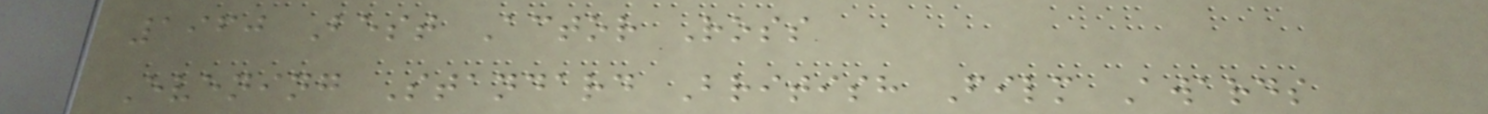1960 Best Actor Ross
Evening Standard British Film Awards
